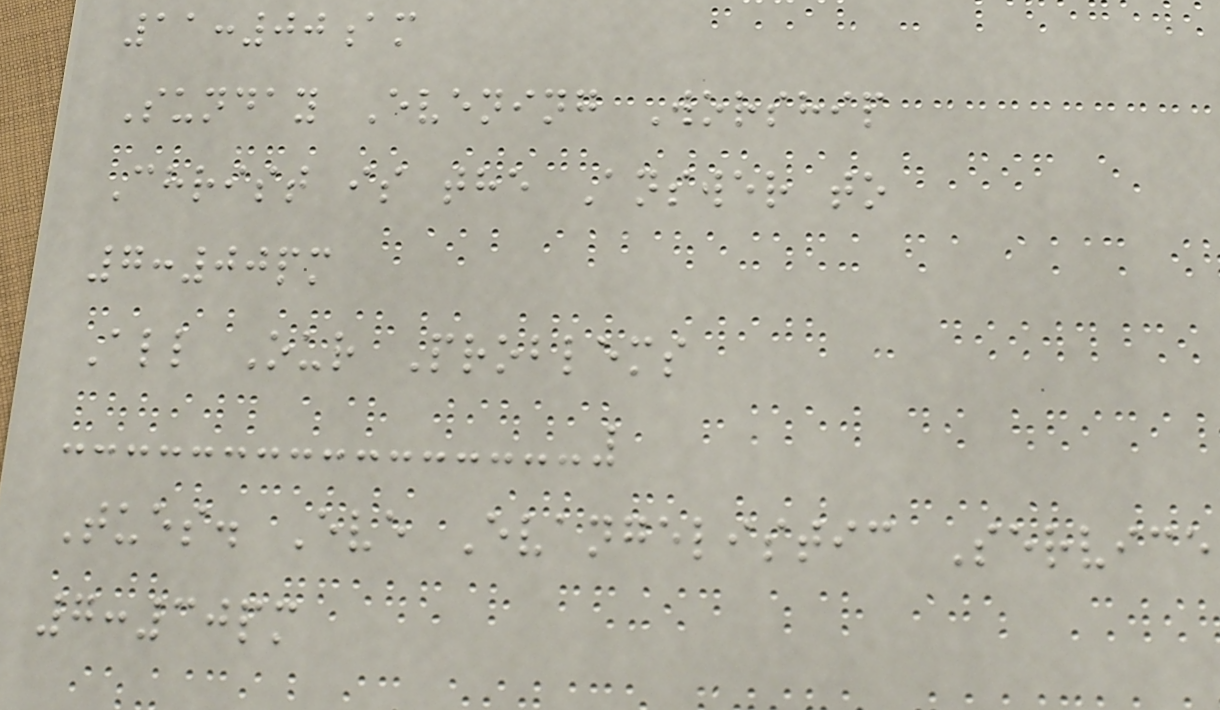11:00am
Sunday Evening Worship
Christ is the Answer to
7:00pm
All Our Problems
Tues. Eve Evangelistic Service
7:30pm
